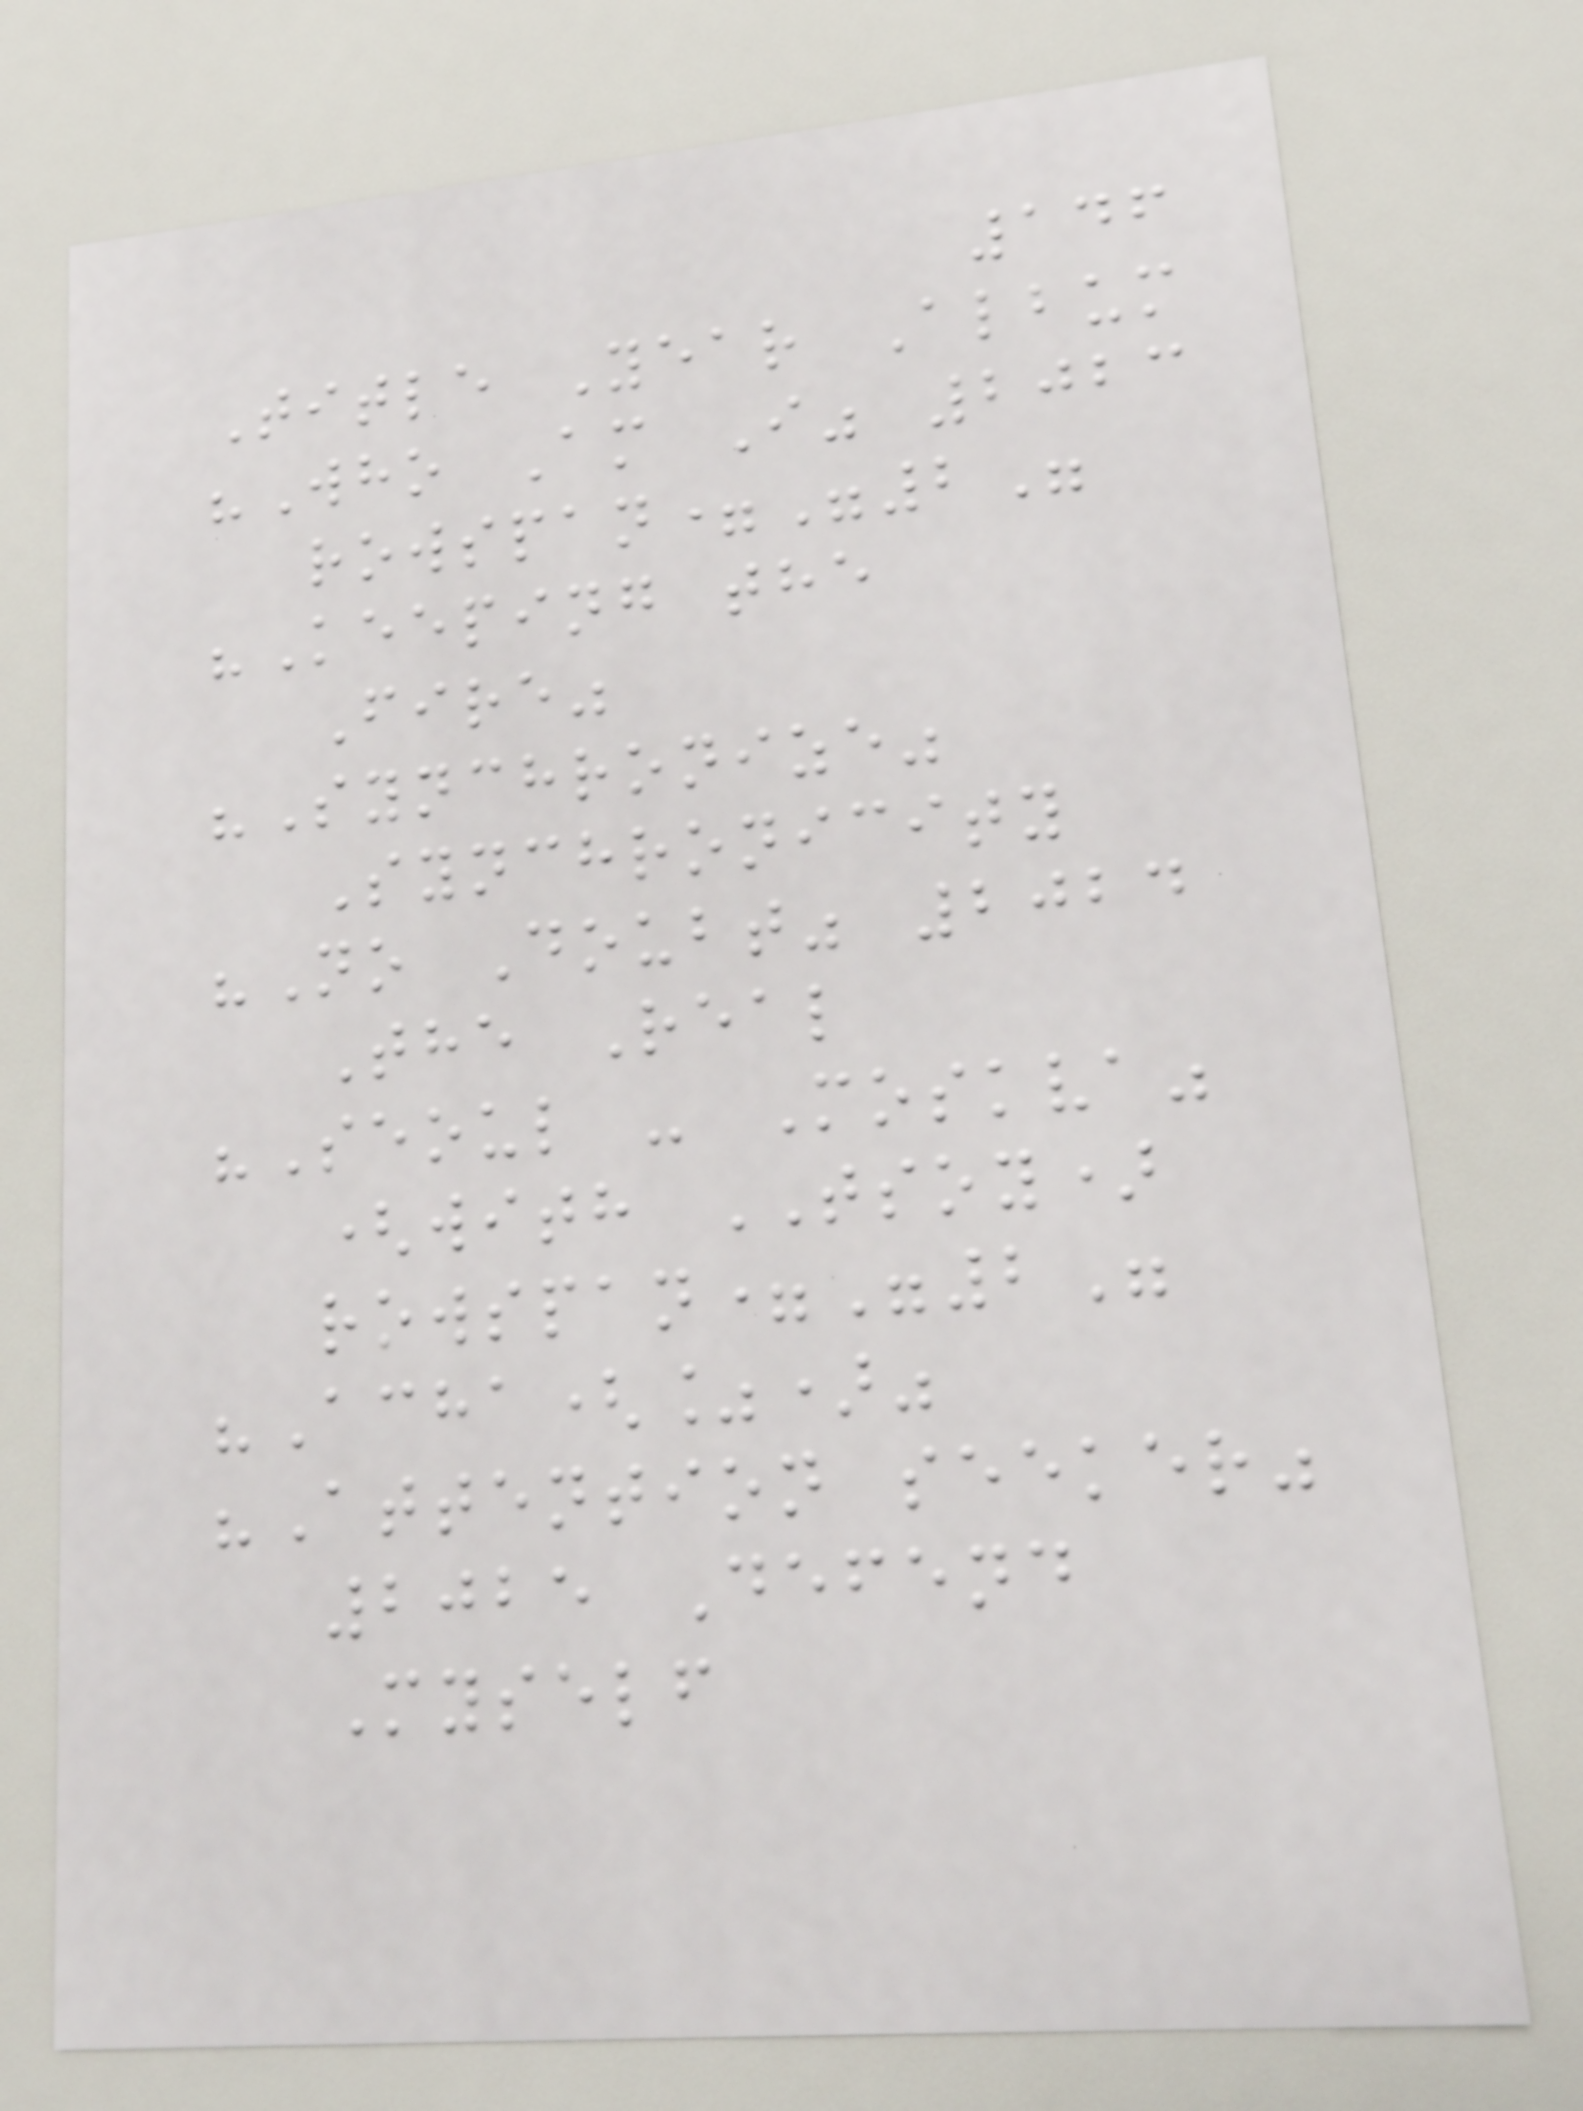146
Title Year Album
"Who Am I" 2023
rowspan="2"
"Keeping the
Fire"
"Synchronize"
Synchronicity
"No Doubt" 2024
The Real
"Seoul - Moskva"
(with TSOY)
rowspan="2"
"Acha(%)"
"Attention seeker"
2025 Defend
Myself
